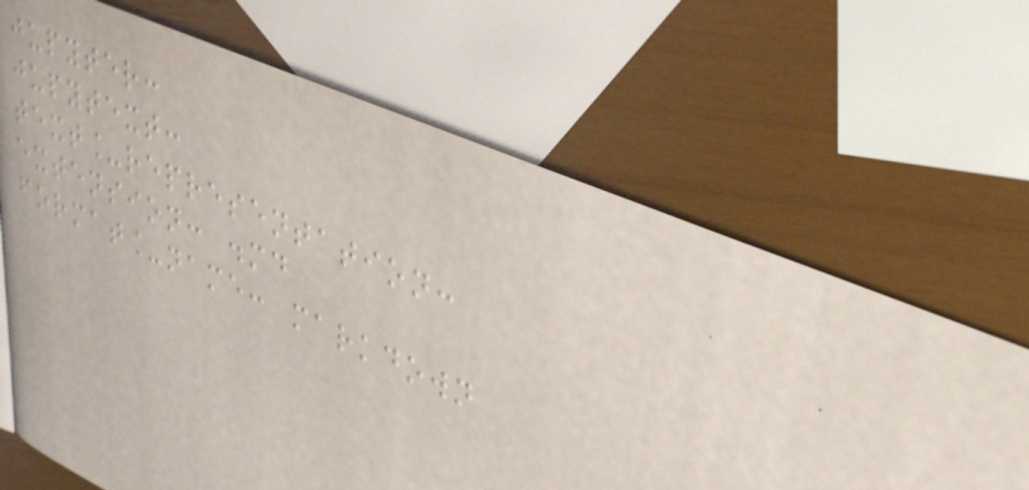jupyter:
jupytext:
text_representation:
extension: .md
format_name: markdown
